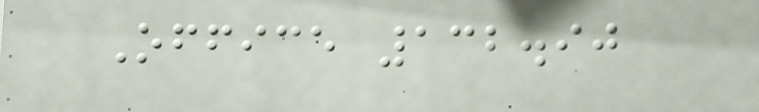Office 132.90
